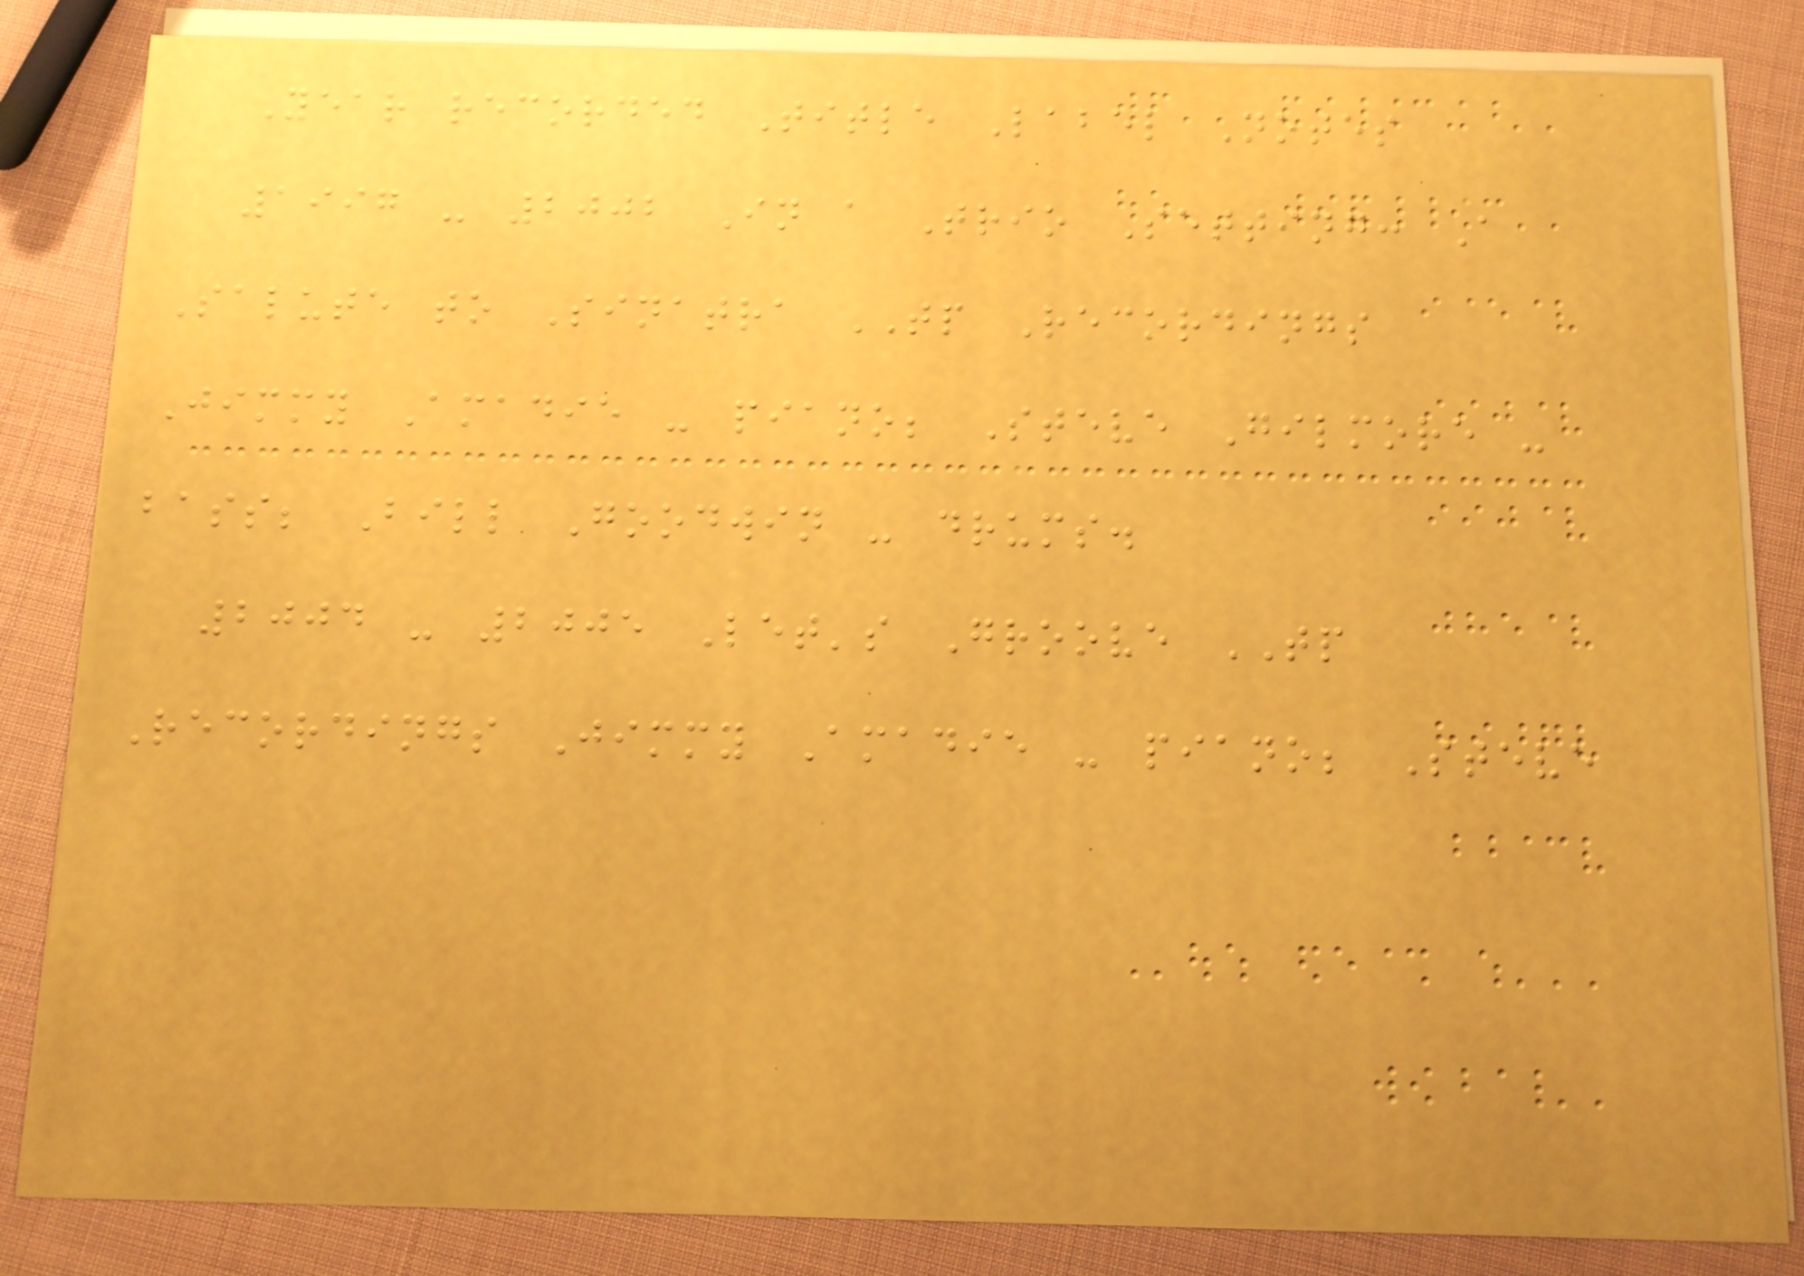Year recorded Title Label Notes
1997 - 2002 In a Trio Setting: A
Salute to Sinatra TP Recordings
Jimmy Amadie - piano; Steve Gilmore -
bass; Bill Goodwin - drums.
2004 - 2005 Let's Groove TP
Recordings Jimmy Amadie - piano; Steve
